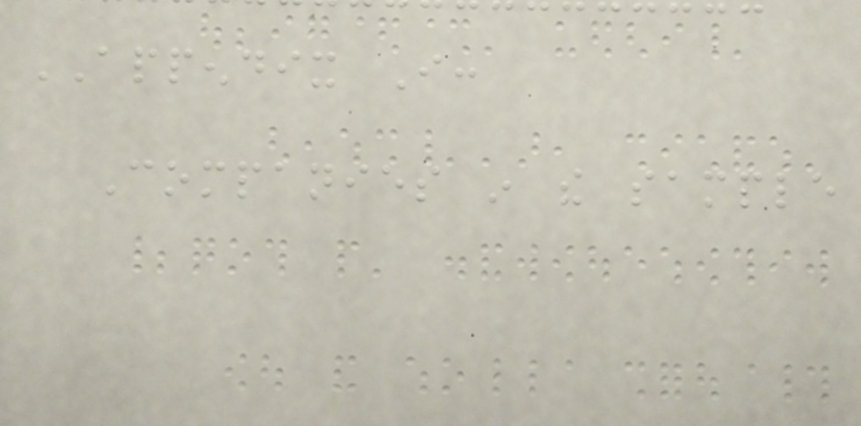APPENDIX I:
Companies in the sample
